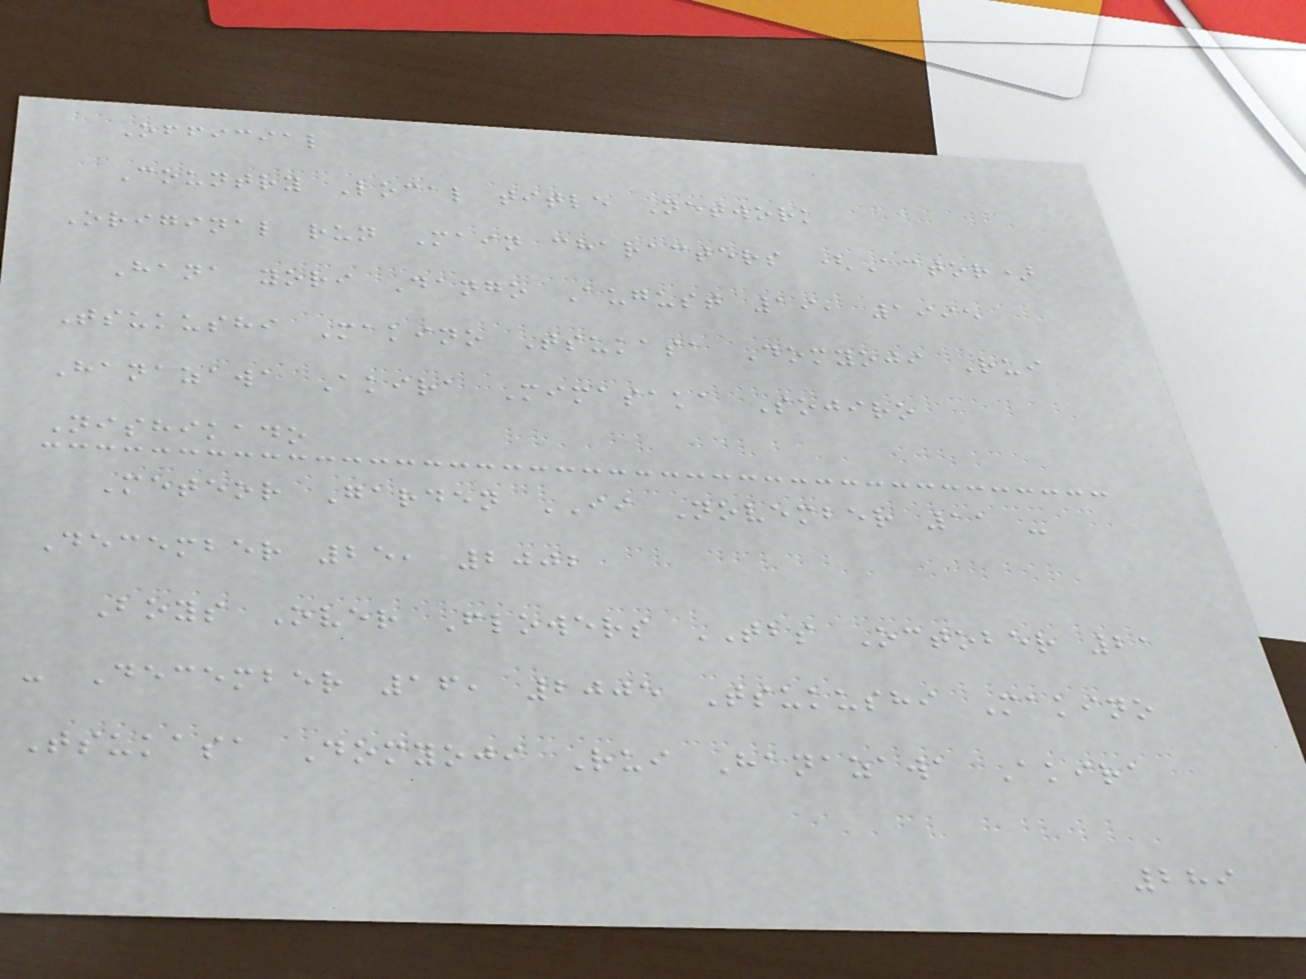Official
Country Local title Network
Original run Main characters (Actor)
Hana yori Dango August 19, 1995
Tsukushi Makino Tsukasa Domyoji Rui
Hanazawa Akira Mimasaka Sojiro
Nishikado
Meteor Garden II November 11 -
December 25, 2002
Boys Over Flowers TBS October 21
- December 16, 2005 Tsukushi Makino
Tsukasa Domyoji Rui Hanazawa Akira
289
